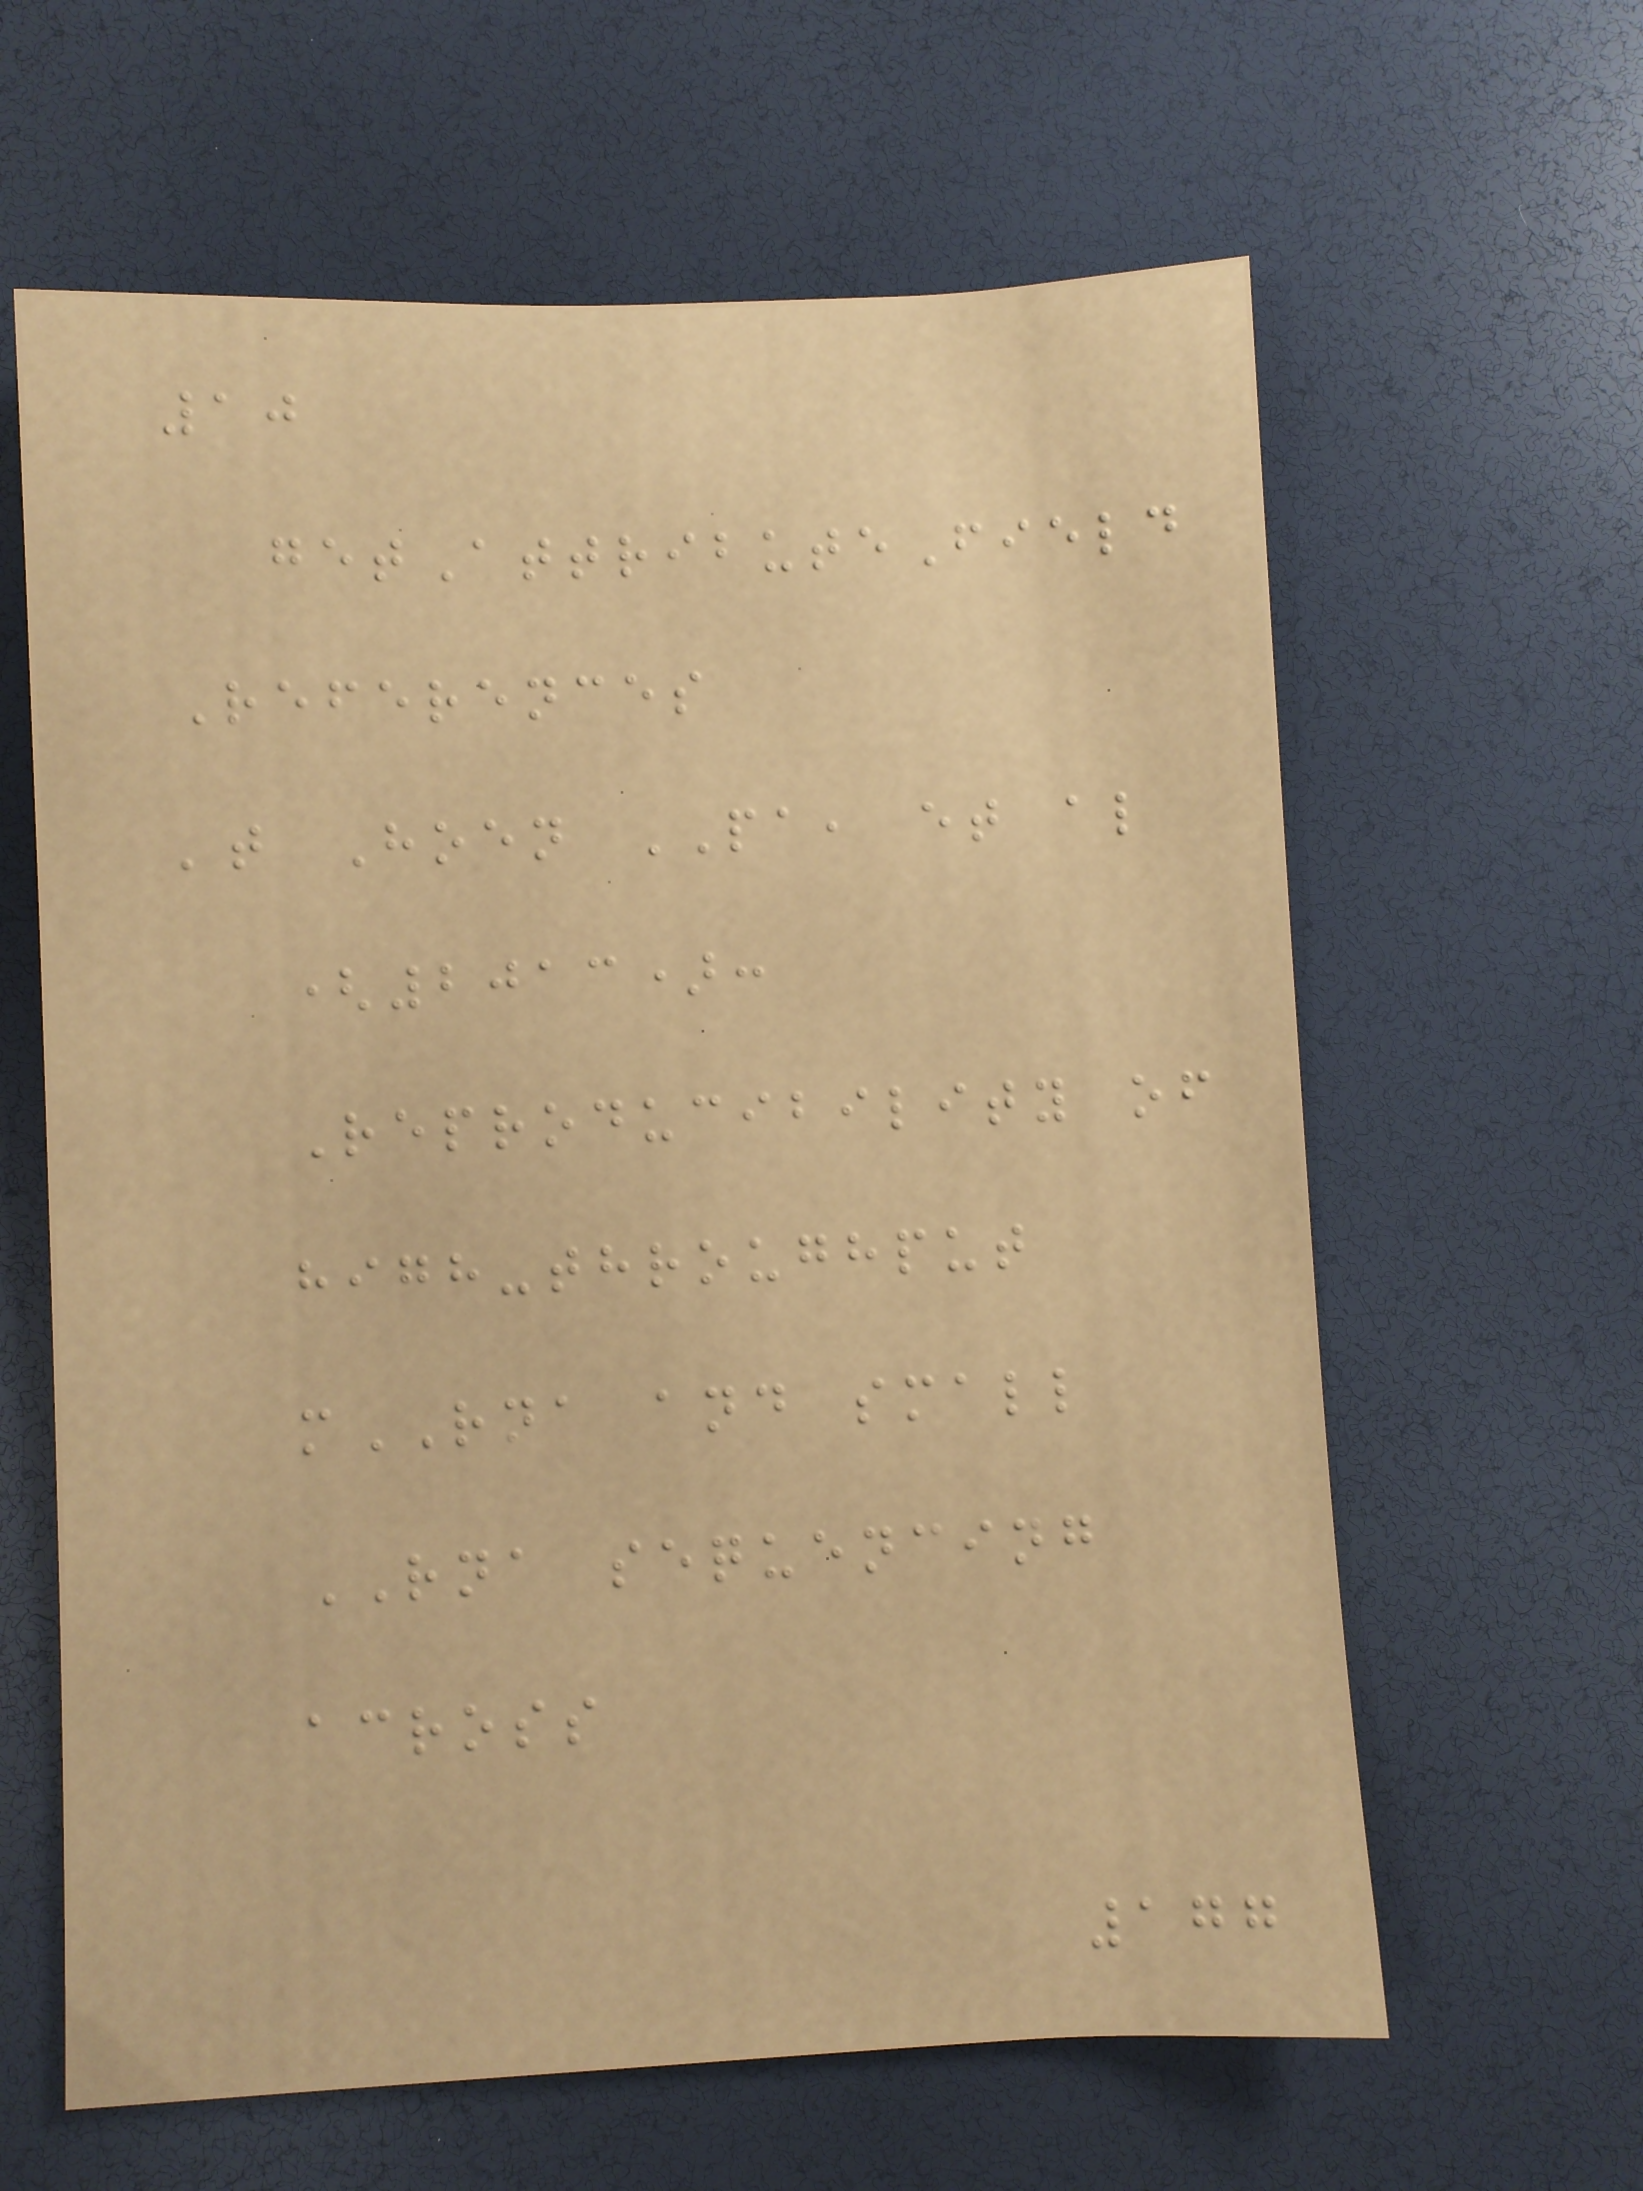10
getAttributeField
References
't Hoen PA, et al
(2013):
Reproducibility of
high-throughput
mRNA and small
RNA sequencing
across
177
